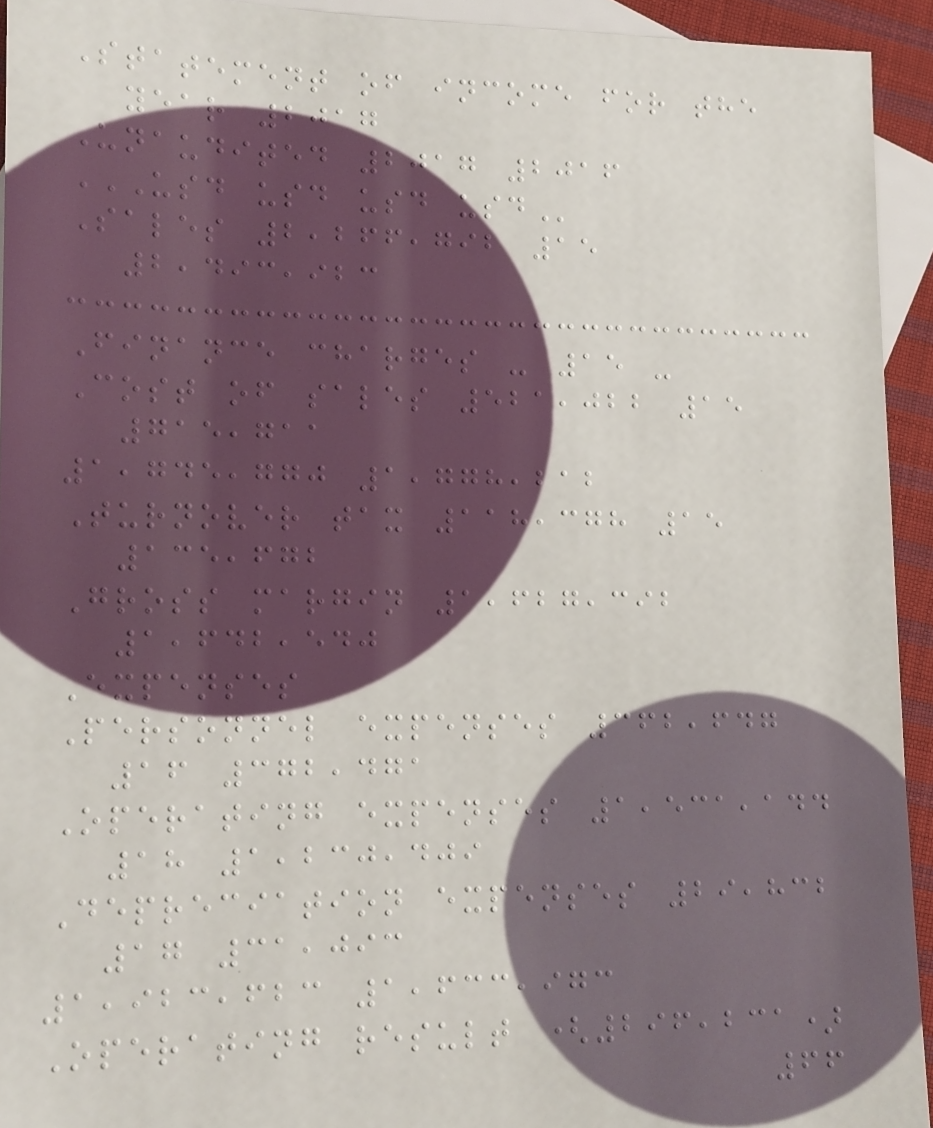Statement of income for the
year 2017
Unaudited 2017 2016
USD USD USD USD
Sales 2,266,792 15
2,493,923
Finance charges - 15 -
Cost of sales 521,022 15
715,711
1,745,770 1,778,212
Turnover tax 118,378 15
135,672
Gross margin 1,627,392
1,642,540
Expenses
Personnel expenses 362,647
16 372,471
Operating expenses 1,531,144
18 1,230,409
Depreciation expenses 29,832
17 31,093
1,923,623 1,633,973
Operating result (296,231)
66
